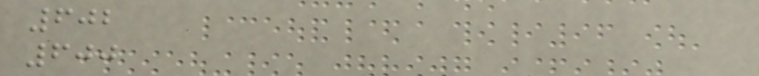602
600
